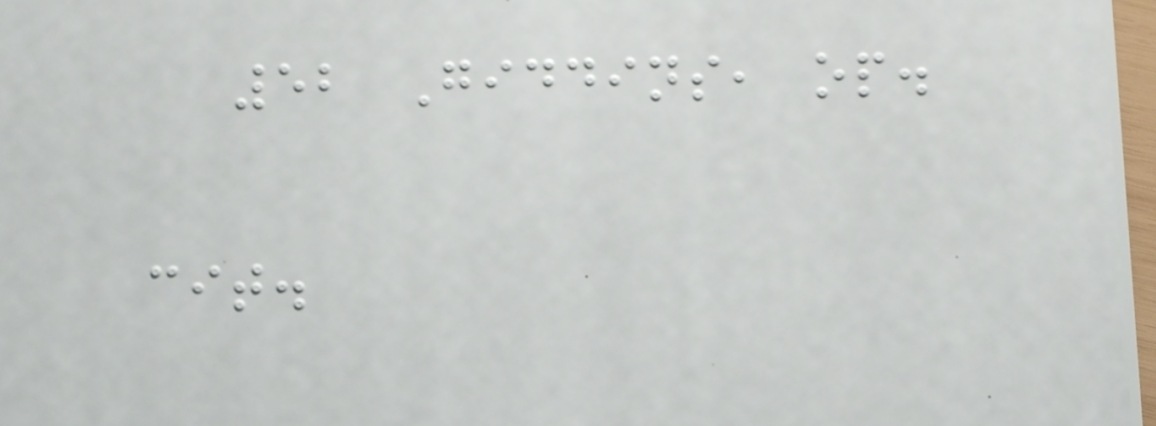52 Giddins, op.
cit.
